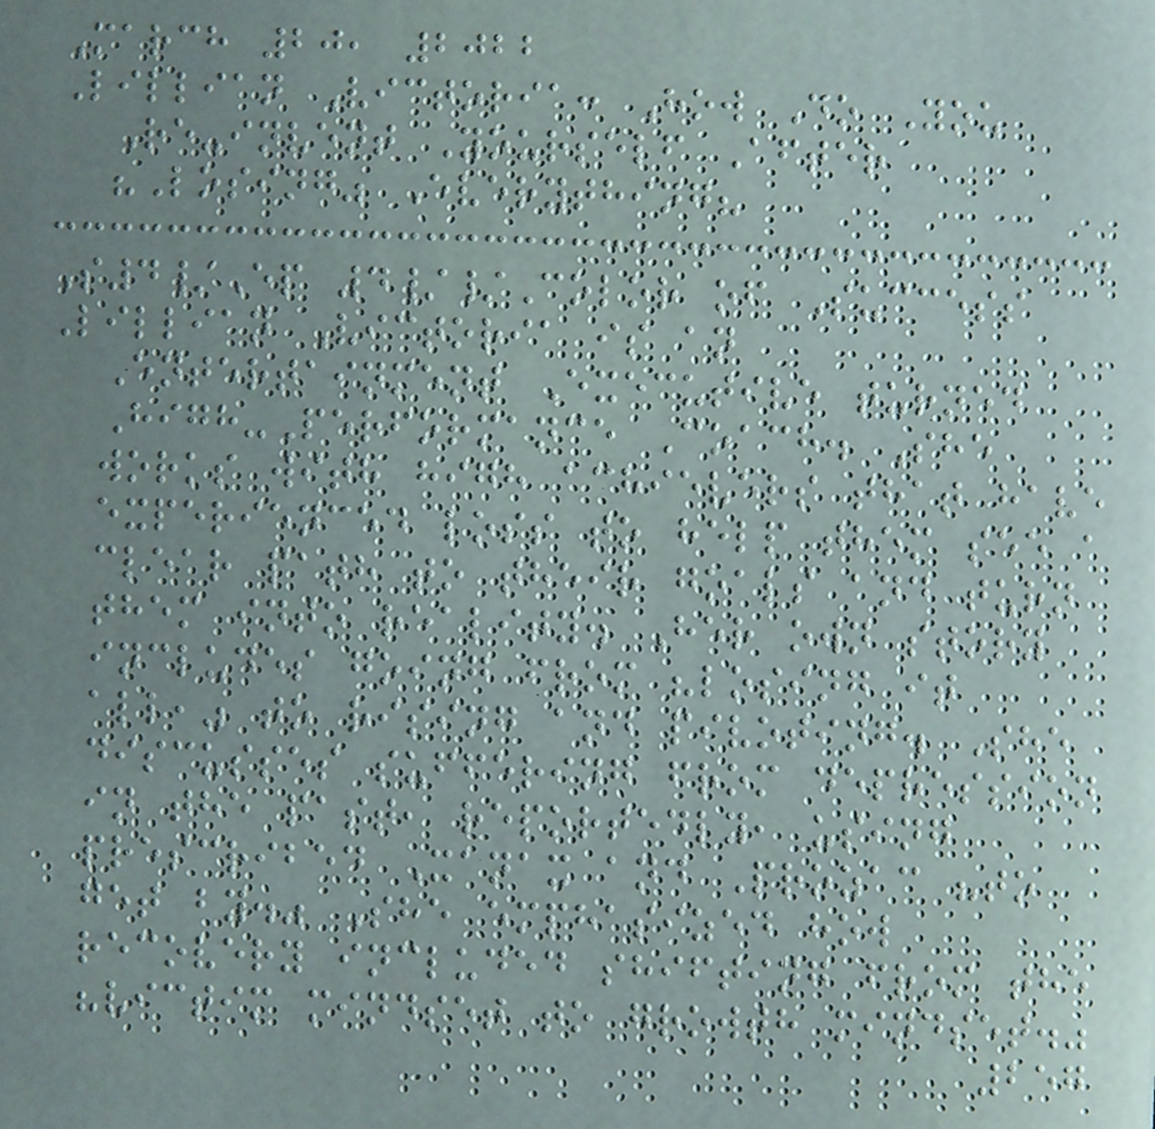March 20, 2022
Lillian Victoria: How Do You
Re-invent Yourself After
"Losing" Everything?
S4/Ep 4//Color of Success
Lillian Victoria is an
Entertainment Executive turned
High-Performance Coach. She
works with high achievers that have
experienced loss to help them see a
clear path to their goals and turn
them into reality. Her own story
includes going from "losing it
all," to rising and pivoting. She
discusses suffering from depression
in the past, reportedly, using
prescribed Xanax and Prozac "to
get by." She emphasized how
recovery included shifting from the
"victim mindset to growth mindset."
257
